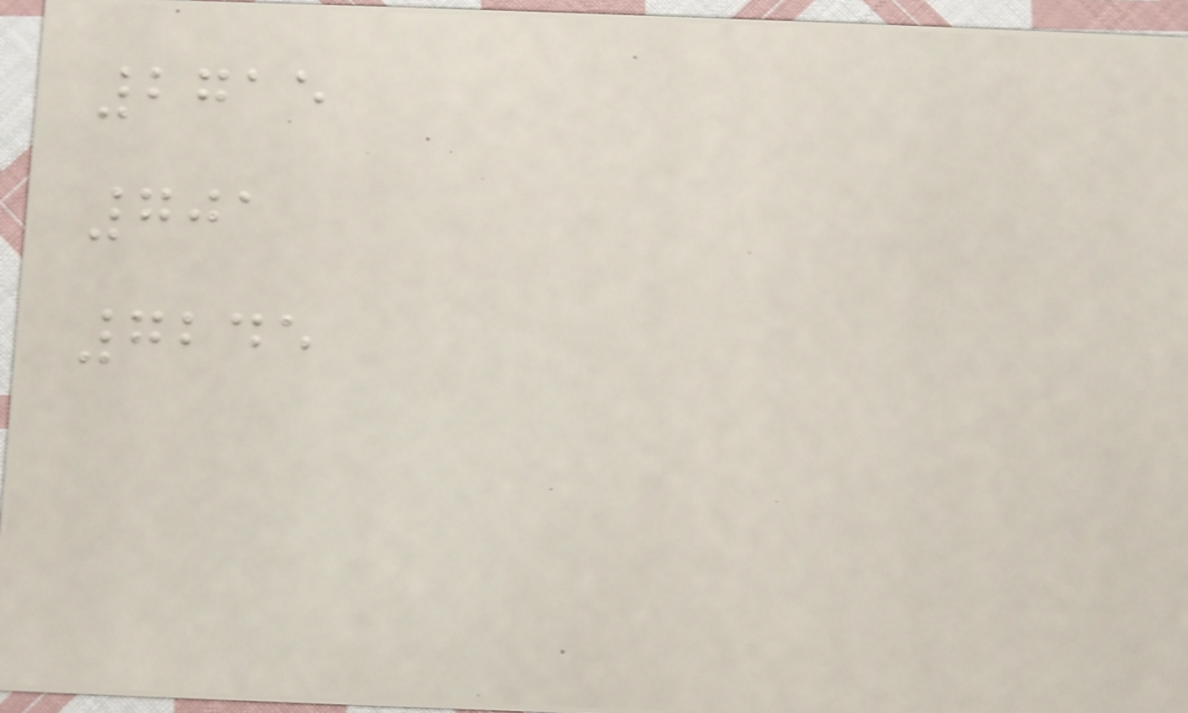2715
701
7245
